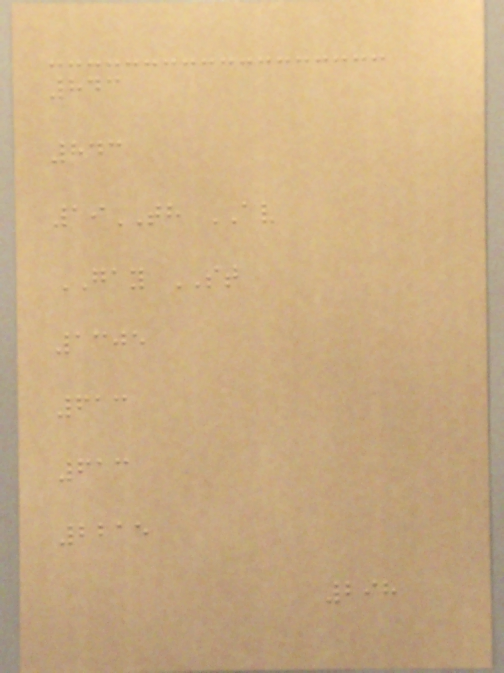843
843
19TH AV
GAY ST
1305
613
613
2215
298
